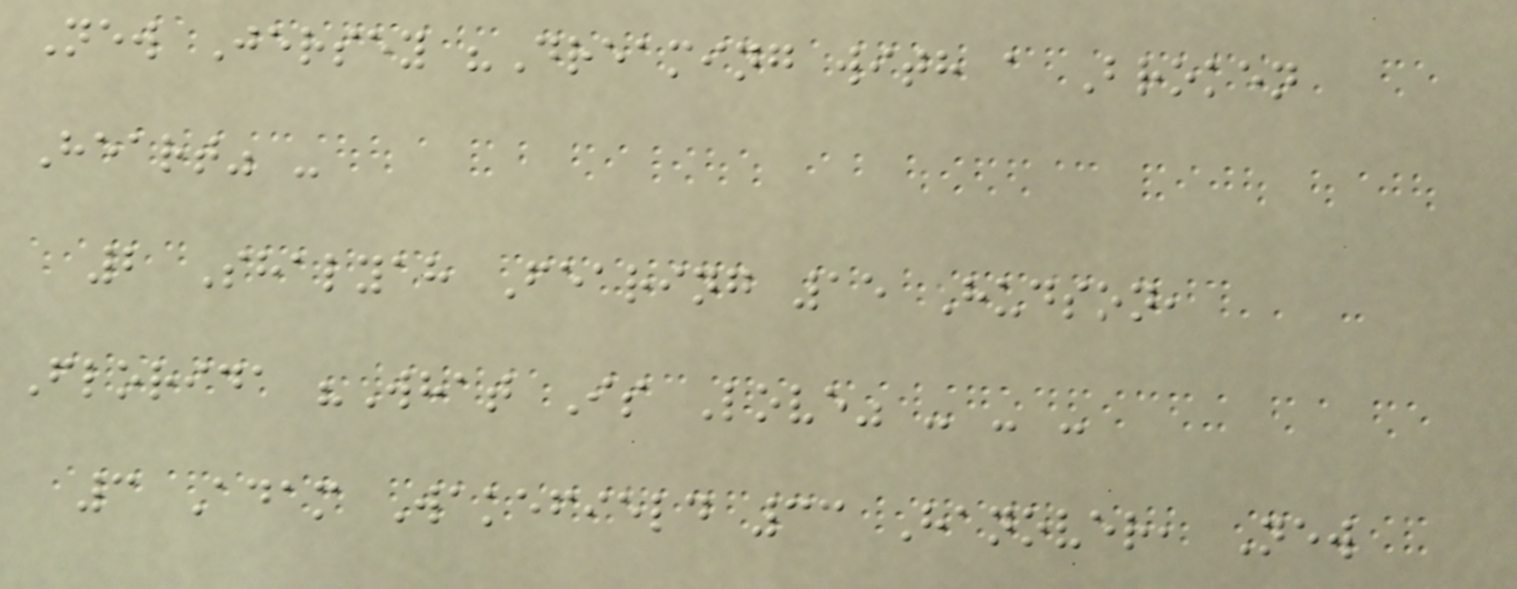New Jersey "Dreaming with a Broken
Heart" -
2 Shalyah Fearing 15 Hudson,
Florida "What Is Love" - - -
3 Adam Wakefield 33 Hanover, New
